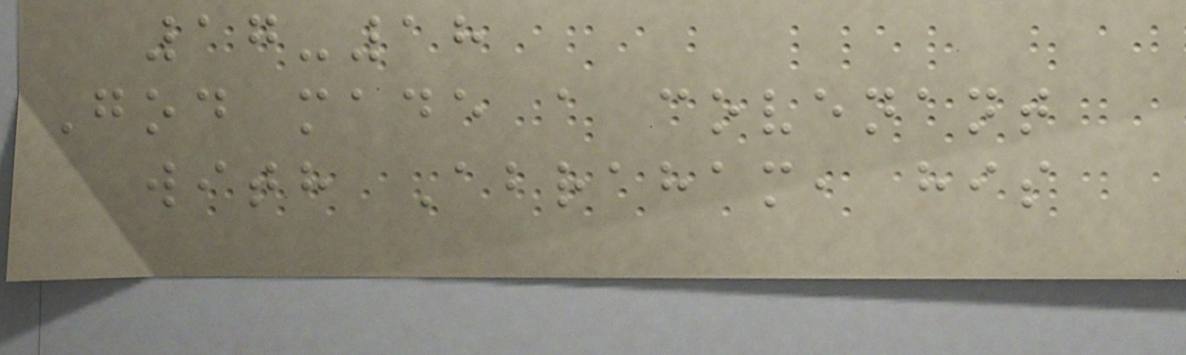17-18
God made a covenant
with Abraham, his
